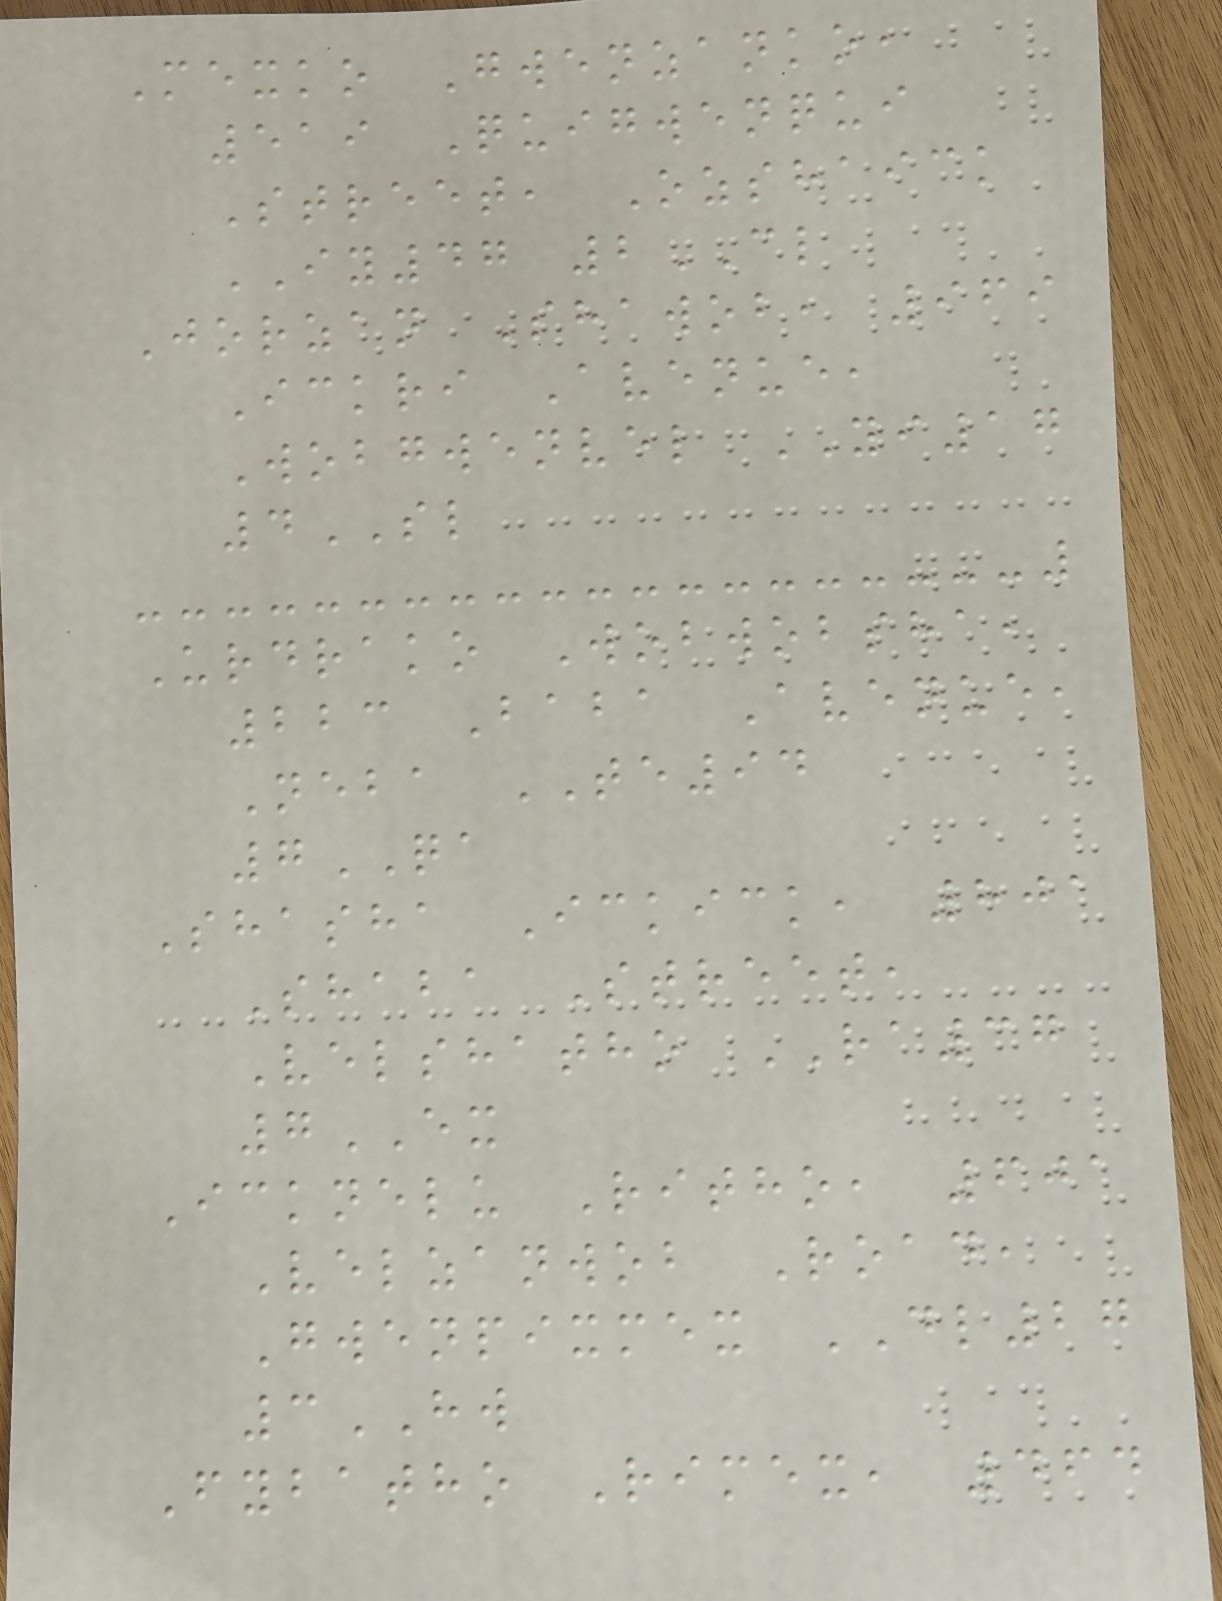Mexko Gwenzanko,
519 Quigwenqui
Street, Ozshaick
IY47 2CL
Jorzan Shawob, 969
Ickri Avenue,
Wobgwenvel YI17
4SL
Urdrako Wobwobsha,
223 Baba Avenue,
Neba TE94
7QA
Shasha Ickick, 801
Shaba Street,
Velshatho RA37
7EX
Icknelu Ritho, 601
Velzanwob Road,
Gwenpixmex DL27
3HW
Fybatho Rimex, 464
